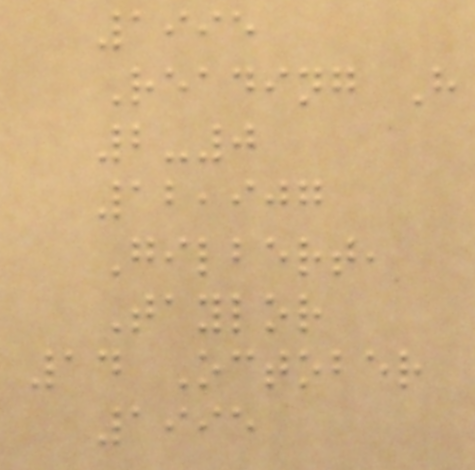1995
Reading H
2-0
12,907
Gilbert,
Taylor
14 October
1995
